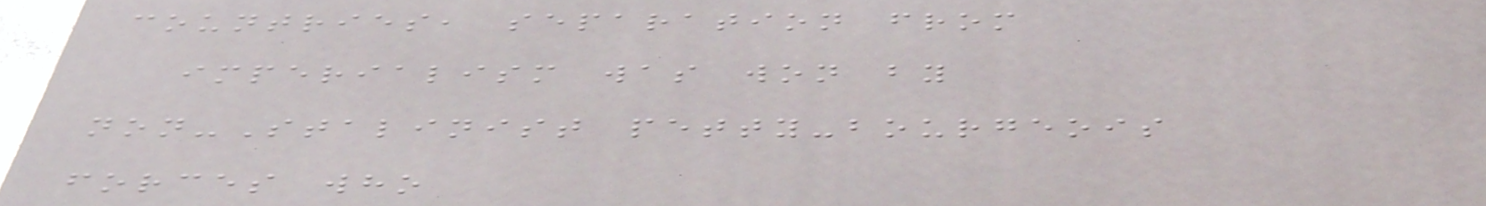countries, separation from
imperialism was won by
non-Stalinist petty-bourgeois
forces who
